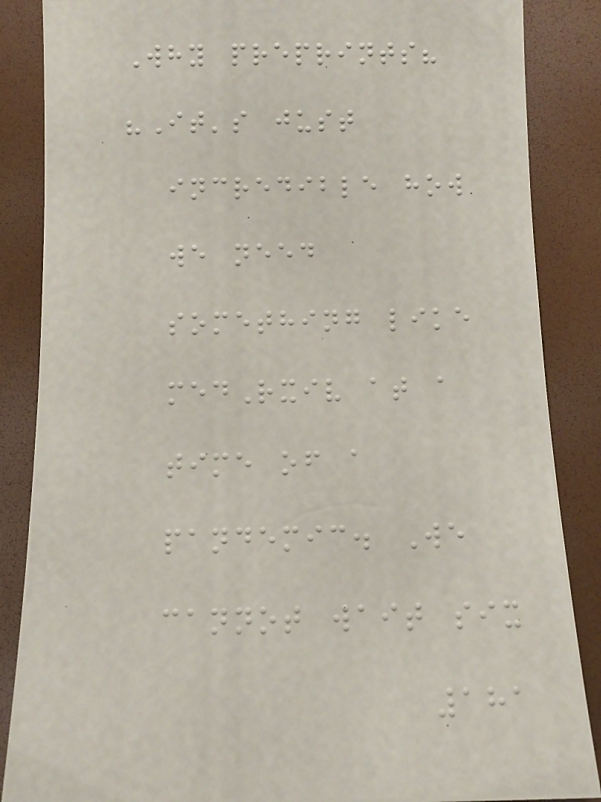Why preprints?
"It's just
incredible how
we need
something like
medRxiv at a
time of a
pandemic. We
cannot wait six
181
